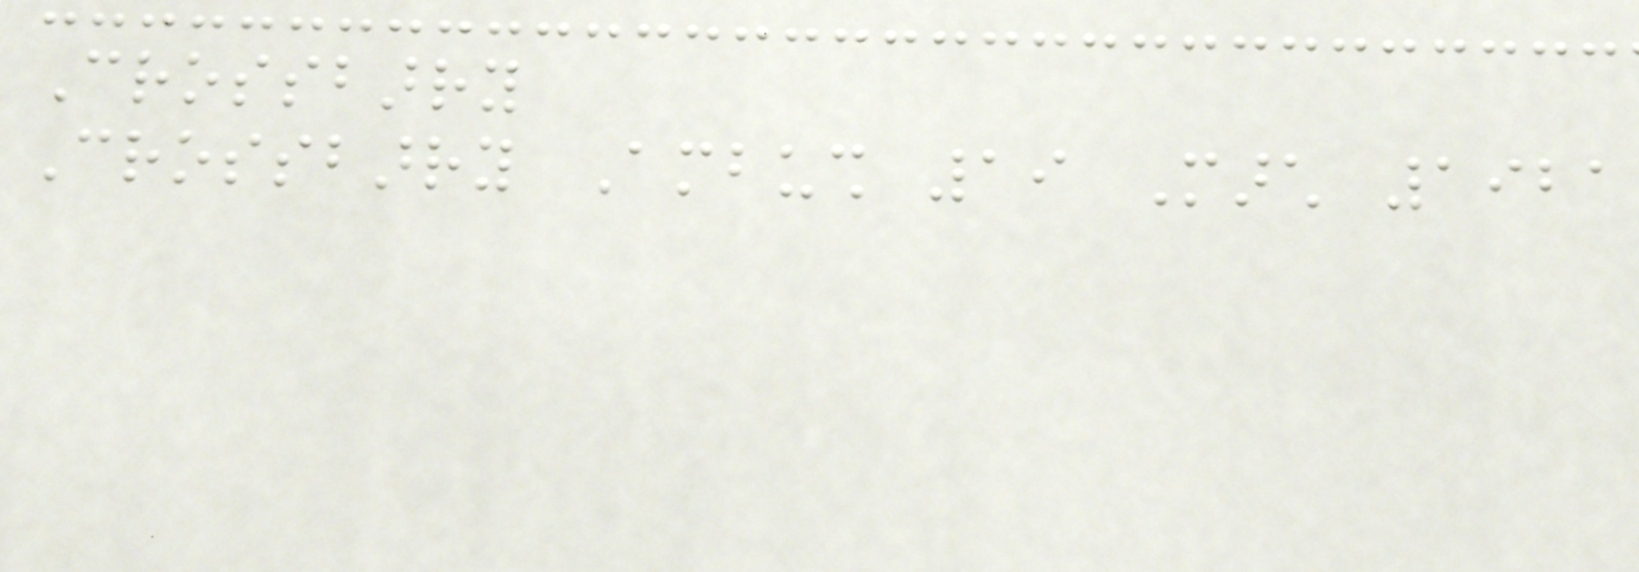Crossbarry
Crossbarry Ambush 19 March 1921
